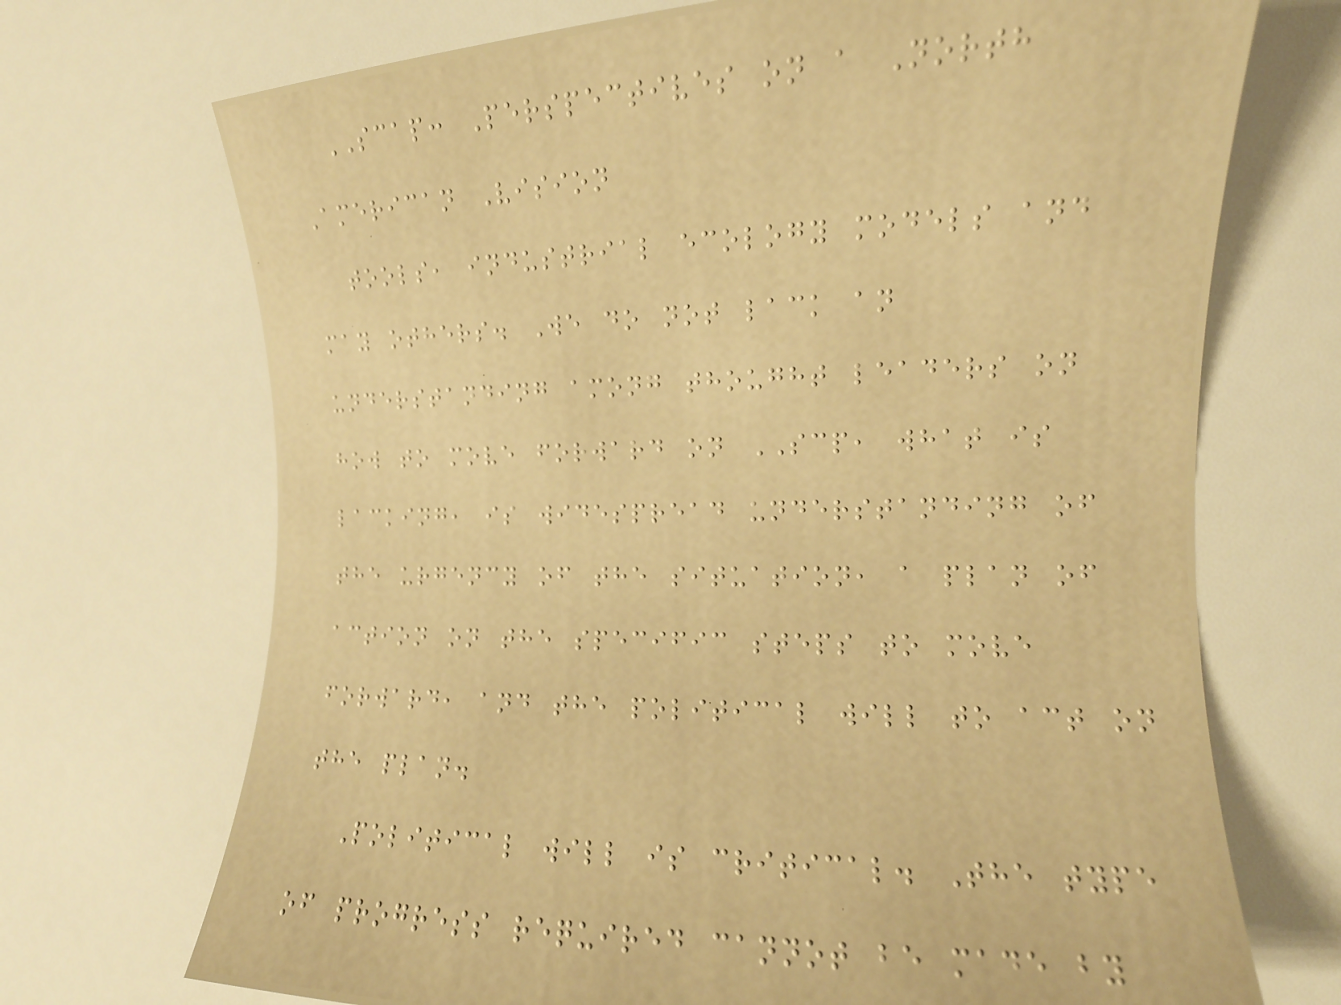SCAP: Perspectives on a North
American Vision
tools, industrial ecology models and
may others. We do not lack an
understanding among thought leaders on
how to move forward on SCP, what is
lacking, is widespread understanding of
the urgency of the situation, a plan of
action on the specific steps to move
forward, and the political will to act on
the plan.
Political will is critical. The type
of progress required cannot be made by
